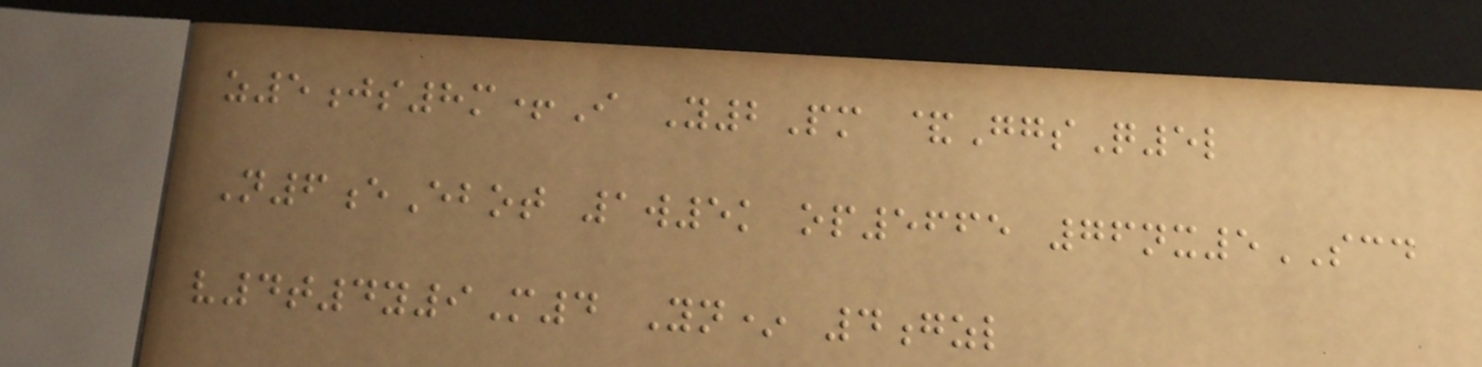z5js8m+I Y2Pm &GgsQ5l
N6eEbot 1w5k op5665 76nx5SCD
v4t4y9M4 Yn* 4gzl
